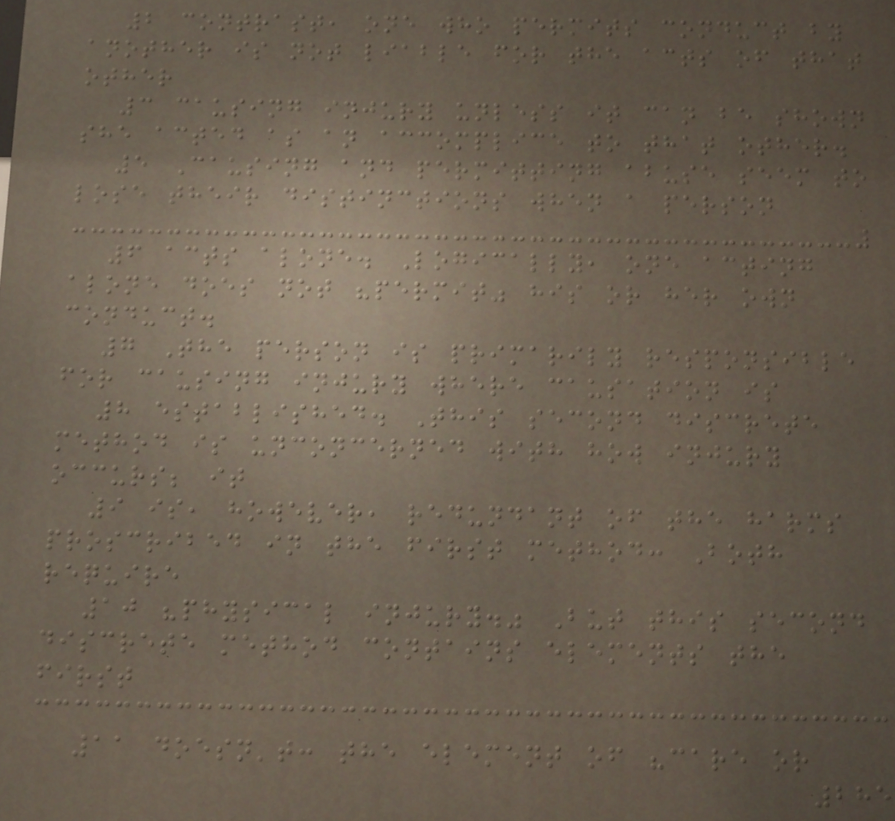2 contrast, one who permits conduct by
another is not liable for the acts of that
other
3 causing injury unless it can be shown
she acted as an accomplice to that other.
5 Causing and permitting abuse seem to
lose their distinctions when a person
6 acts alone. Logically, one acting
alone does not "permit" his or her own
conduct.
7 The person is primarily responsible
for causing injury where causation is
8 established. This second discrete
method is unconcerned with how injury
occurs; it
9 is, however, redundant of the harms
proscribed in the first method: Both
require
10 "physical injury." But this second
discrete method contains elements the
first
11 doesn't: the element of "care or
285
